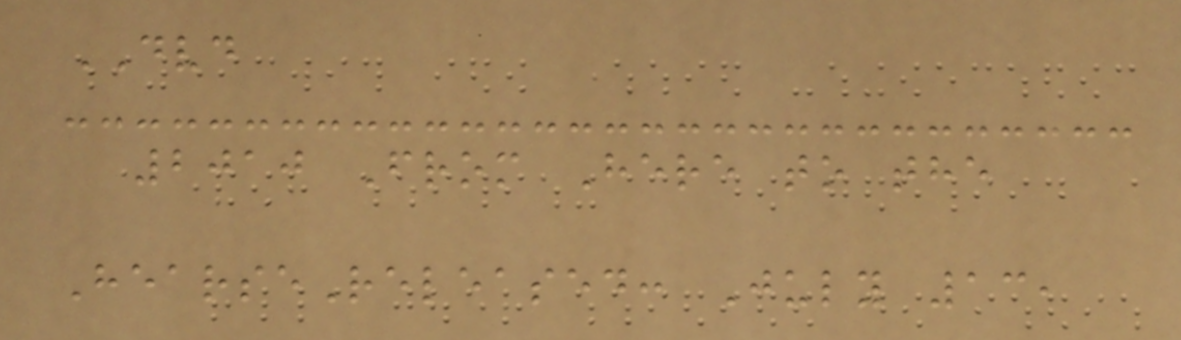DVD
2010 From Here to the
HearseReleased: July 13,
